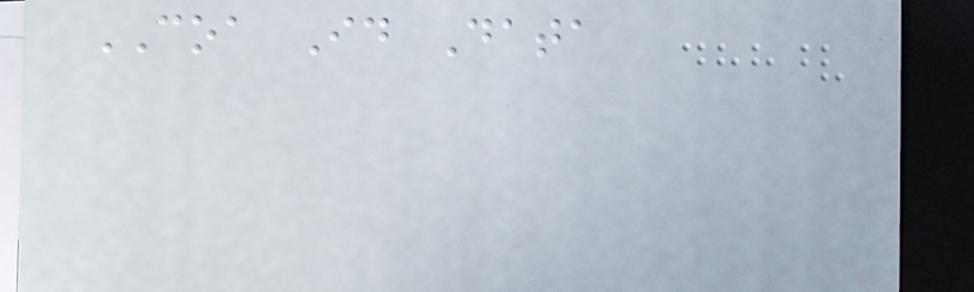COA Id Data
